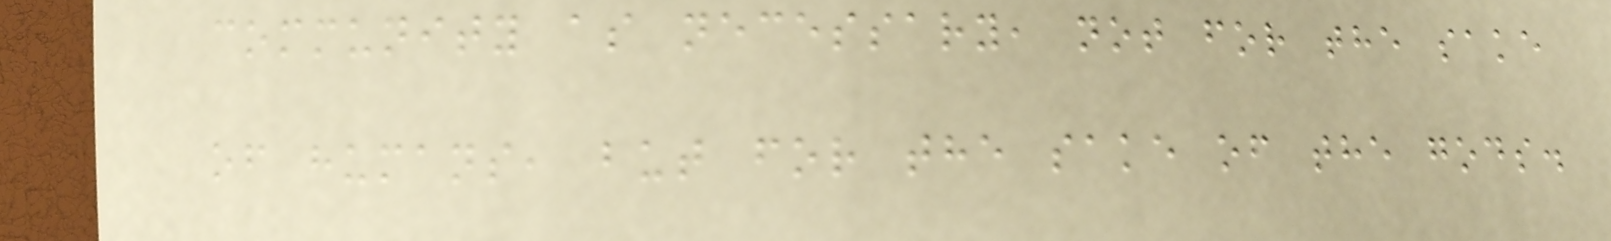community as necessary, not for the sake
of humans, but for the sake of the gods.
